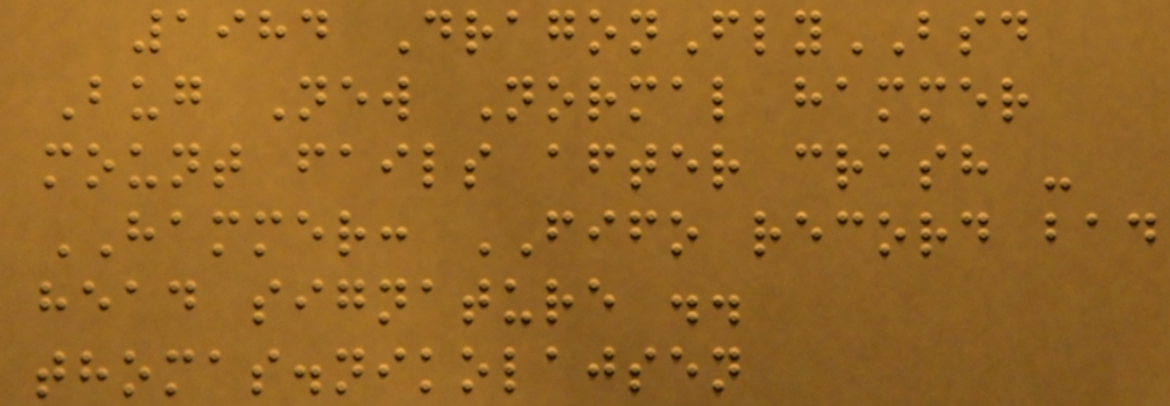1984 DragonFlyBSD
Bug New Normal hammer
mount fails after crash -
HAMMER: FIFO record bad
head signature ..
thomas.nikolajsen
